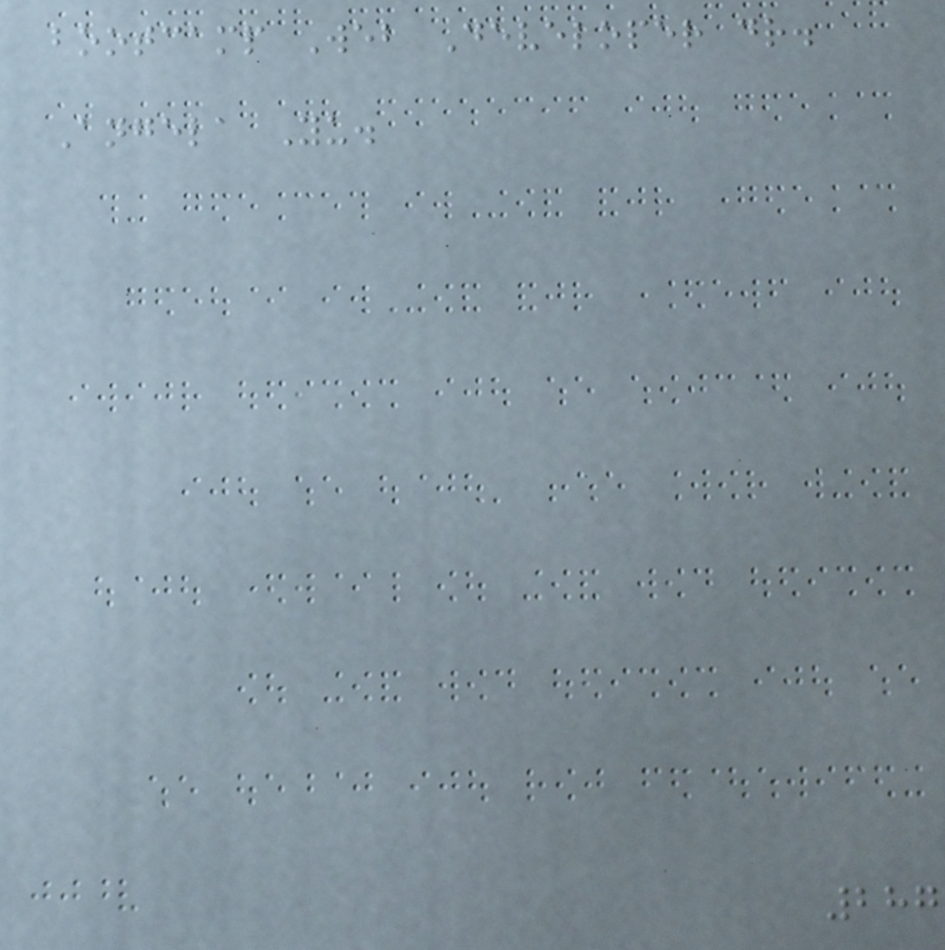bootcamp Web Developer dr.
Angela Yu.
287
